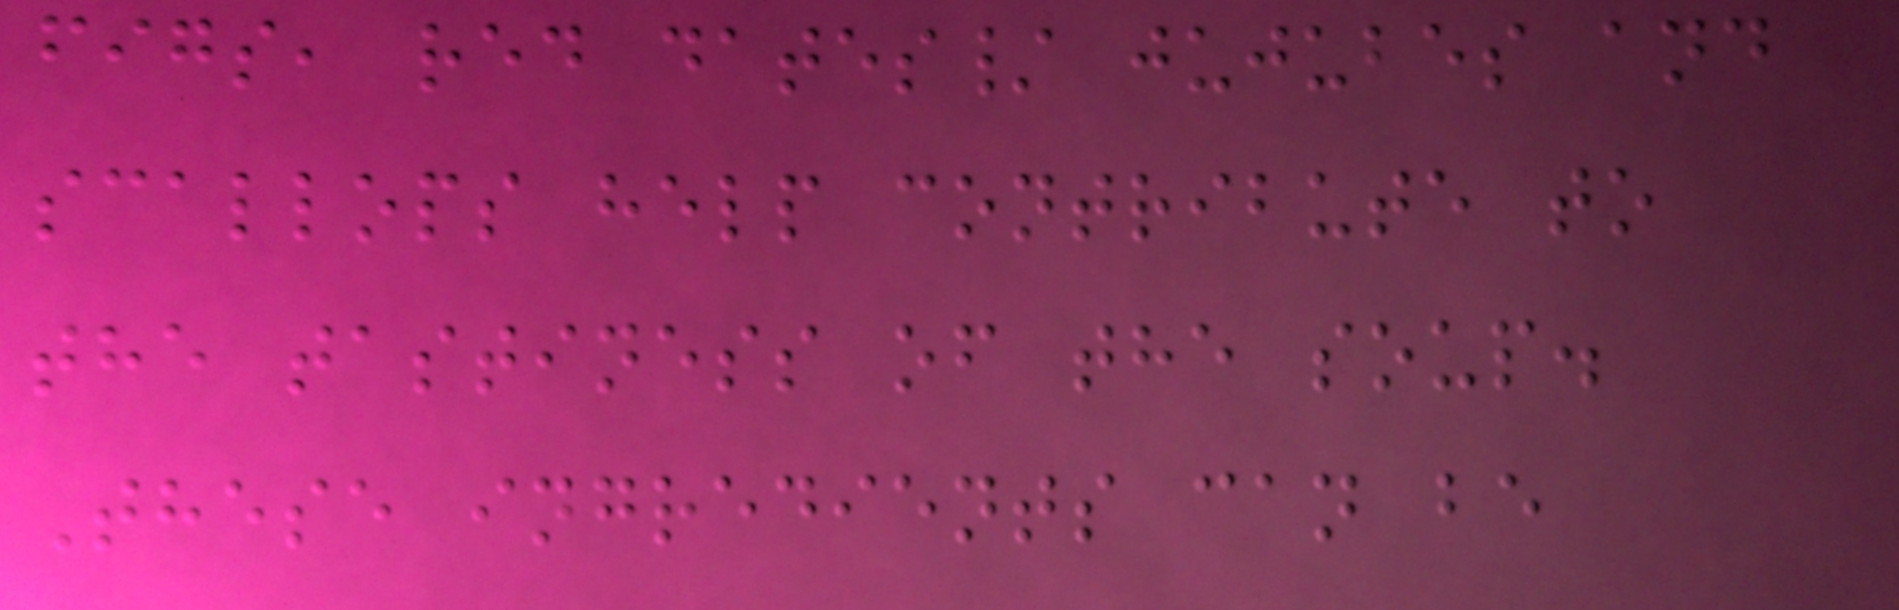figs, red dates/ jujubes and
scallops help contribute to
the tastiness of the soup.
These ingredients can be
